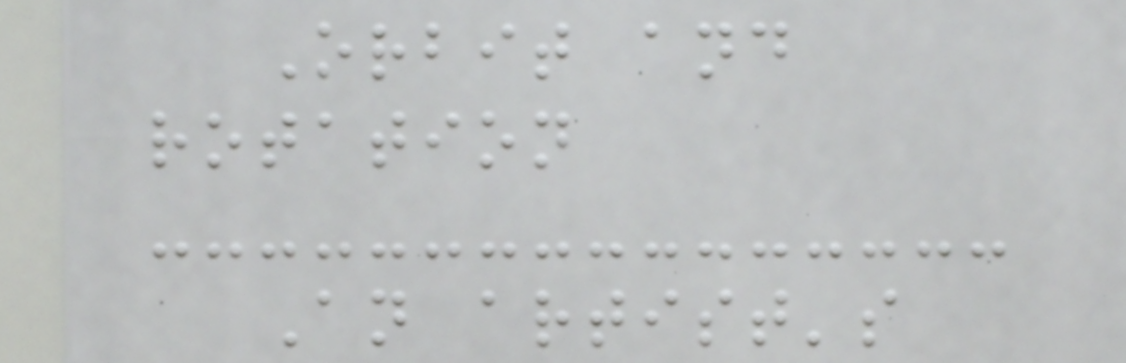Orbit and
rotation
An artist's
